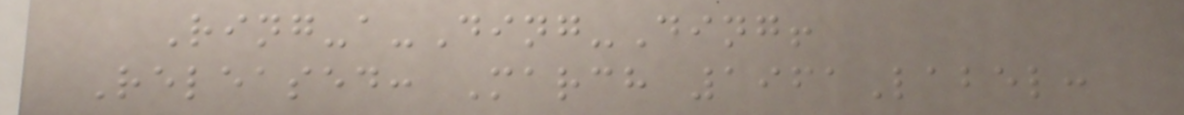Ring-a-Ding-Ding!
Released: March 1961Label:
